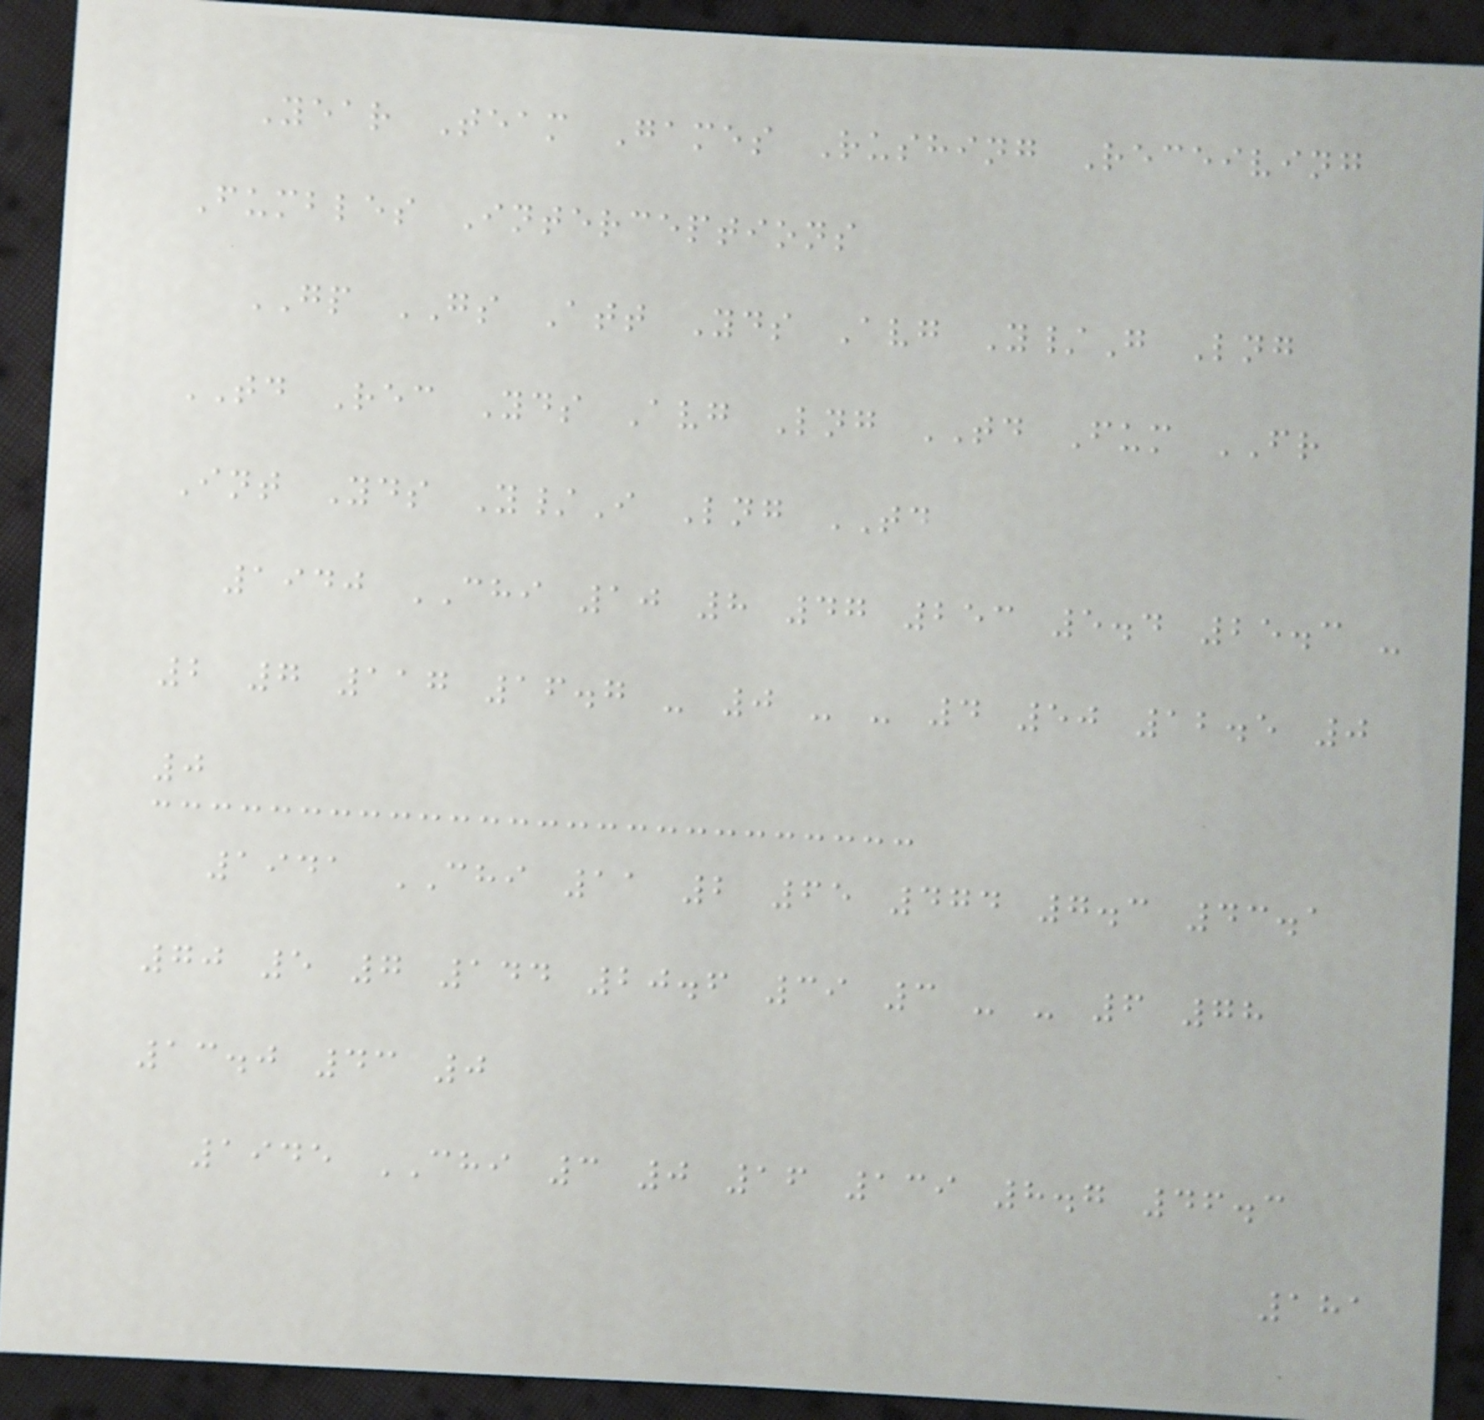Year Team Games Rushing Receiving
Fumbles Interceptions
GP GS Att Yds Avg Y/G Lng
TD Rec Yds Avg Lng TD Fum FR
Int Yds Y/I Lng TD
1940 CHI 10 8 47 253 5.4 25.3 -
2 7 117 16.7 - 0 - - 4 50 12.5 0
0
1941 CHI 11 2 65 474 7.3 43.1
70 5 7 144 20.6 39 3 - - 6 78
13.0 43 0
1945 CHI 3 0 16 139 8.7 46.3
181
